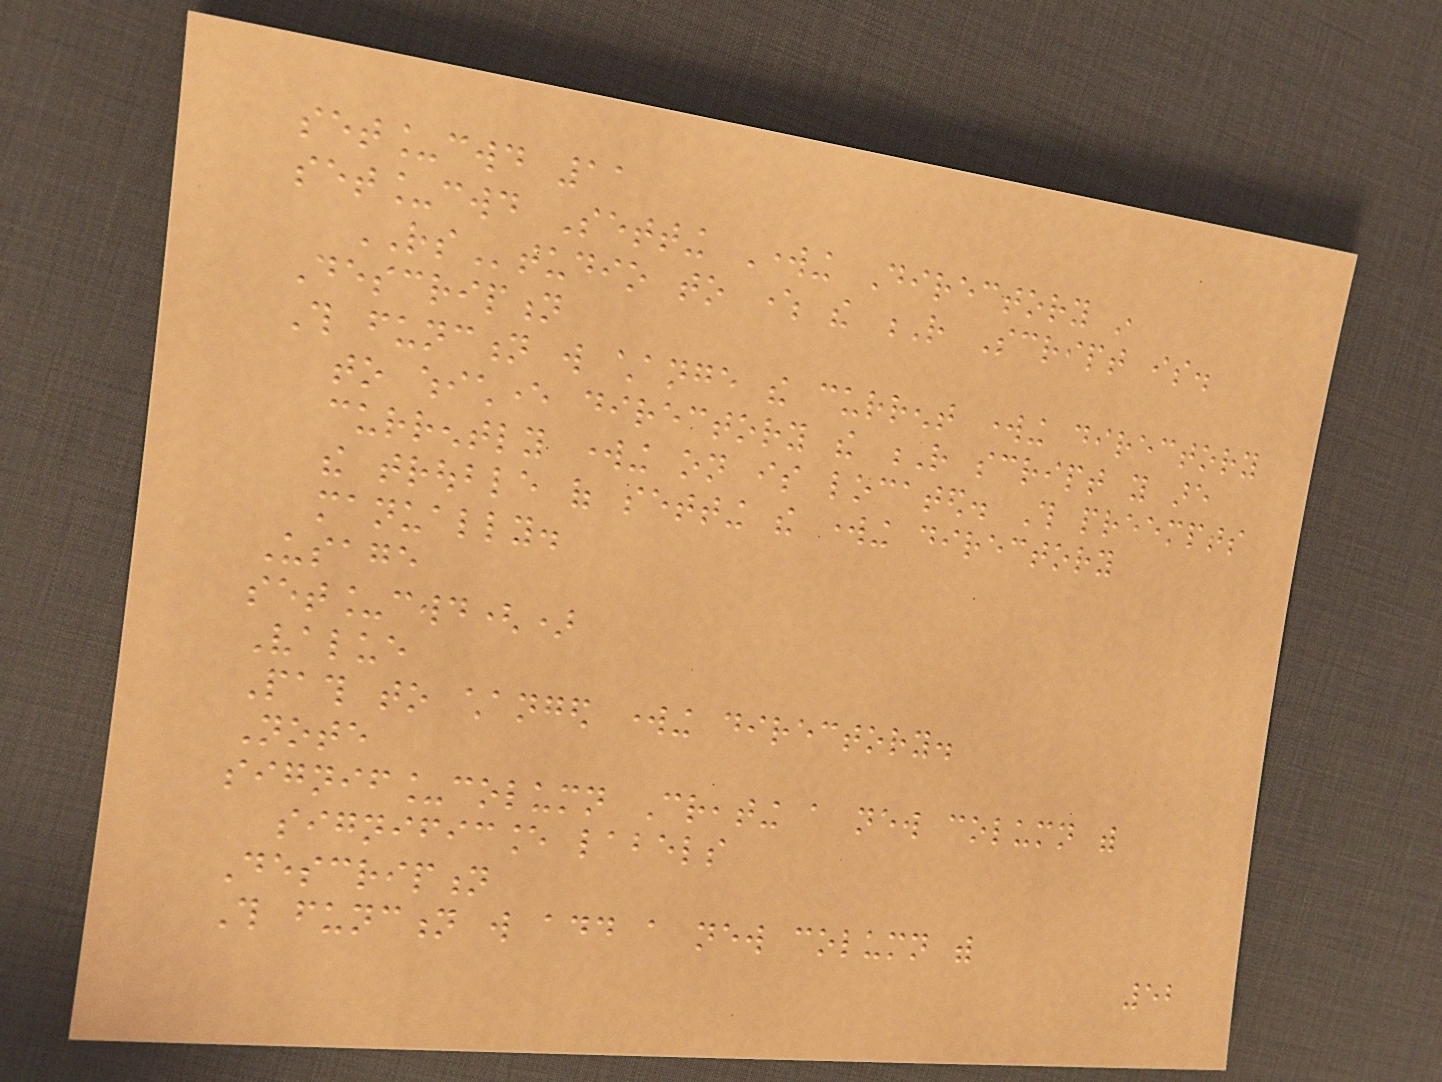set_cwd 11
set_cwd Setting Working Directory in
RStudio to where the R Script is.
Description
This function will change the current working directory
to whichever directory the R script you are
currently working on is located. This preempts
the trouble of setting the working directory
manually.
Usage
set_cwd()
Value
Path to changed working directory.
Note
signif_column Creating a new column with
significance labels
Description
This function will add a new column with
52
